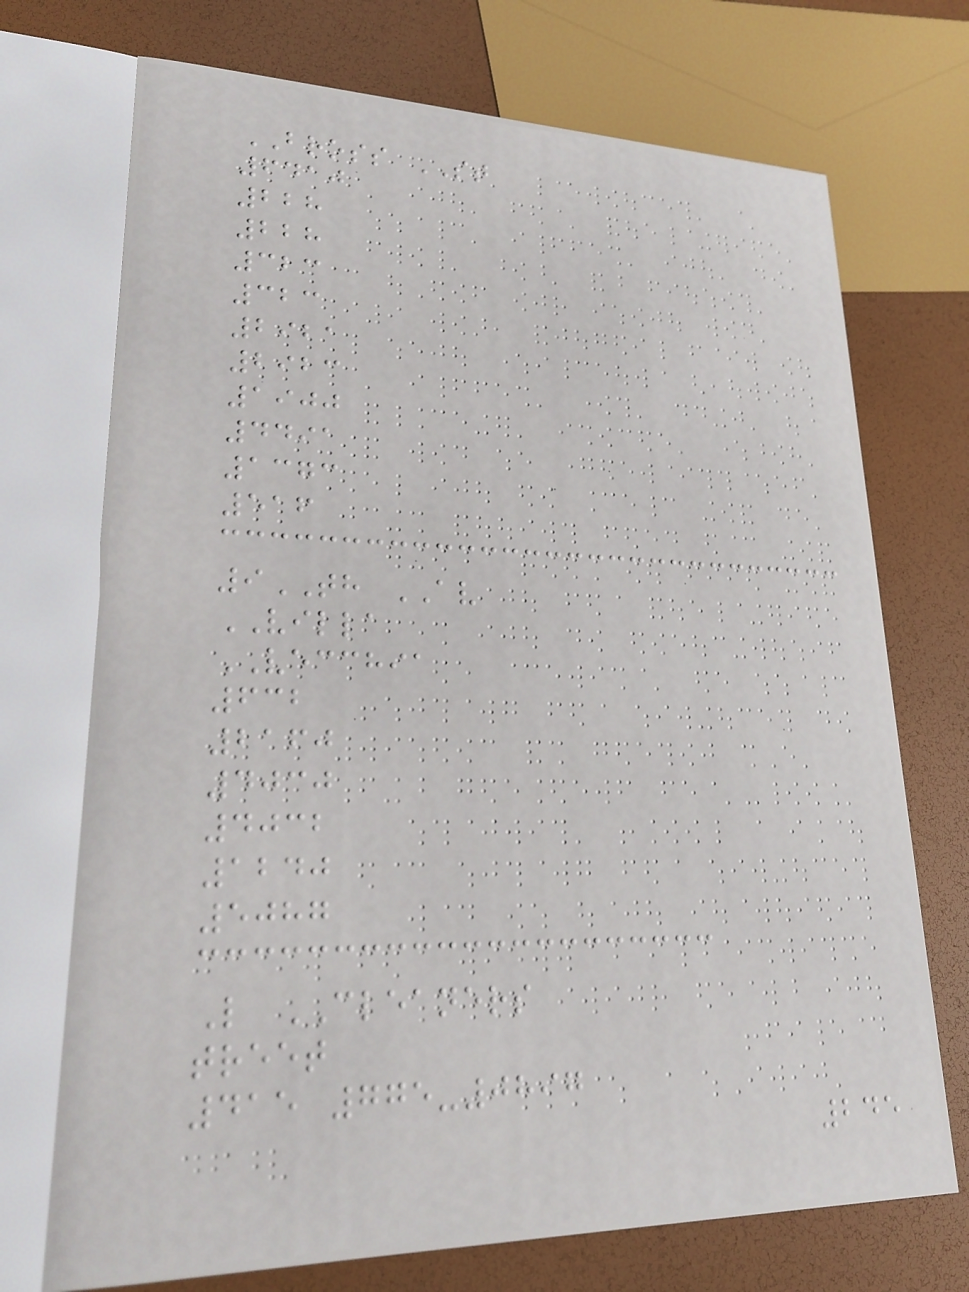BROSS ST
6410
228
228
323
323
2921
2923
1900
4491
1373
516
9TH AV
VILLA
VECCHIA
632
2160
4030
4032
1240
5087
L CLEANERS
treet
415 775-0897
245
